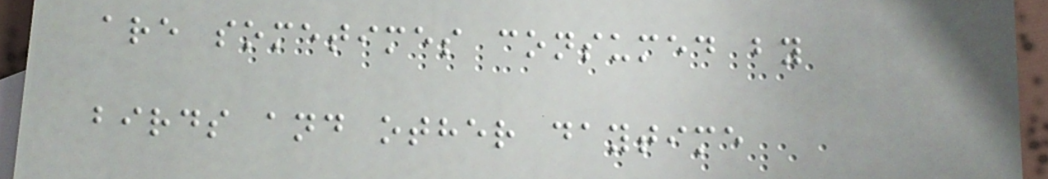are sometimes consumed by
birds and other daytime
